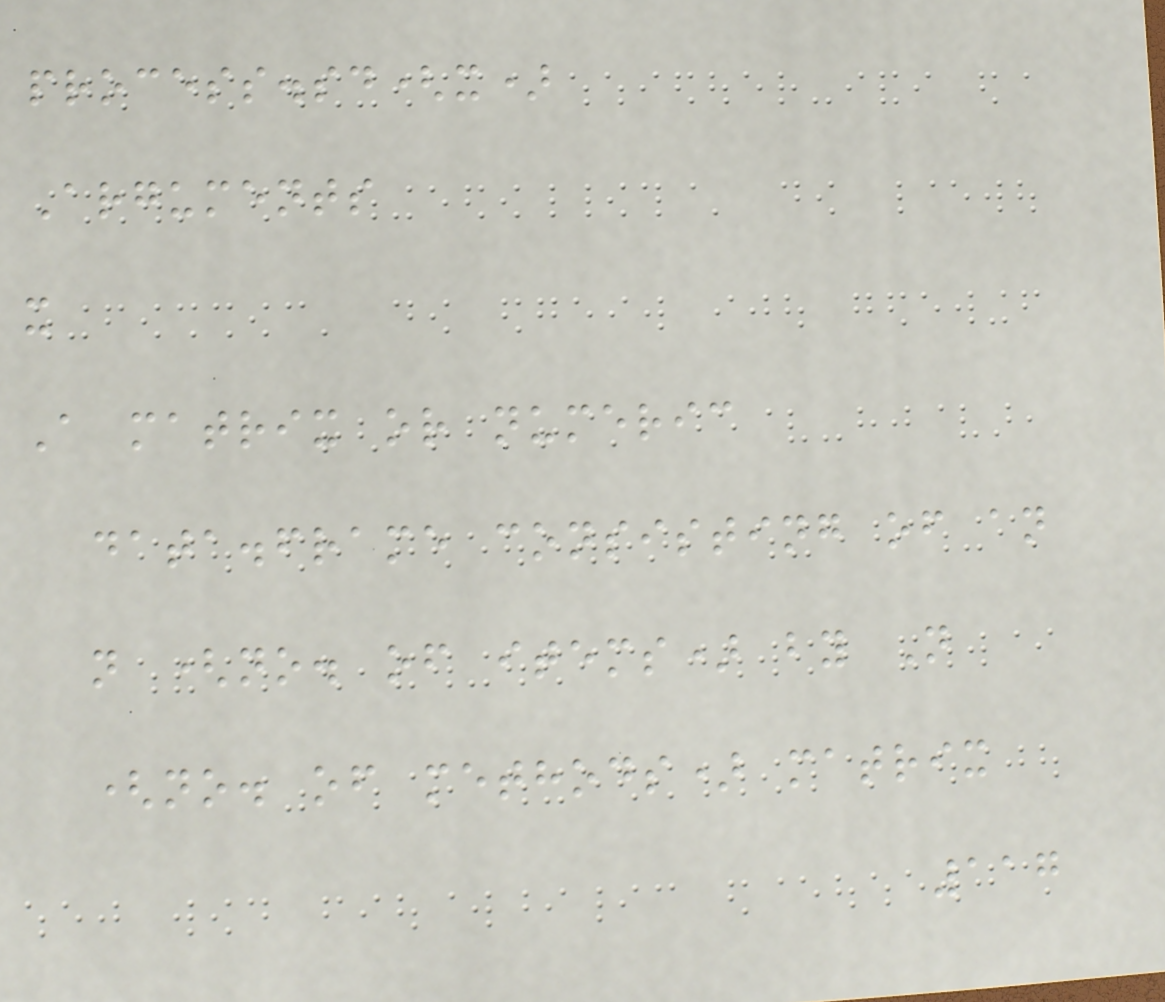process.sd(x)
Arguments
x
A matrix or numeric
data.frame consisting of an
n (no. of items) by N
(no. of methods) matrix
117
